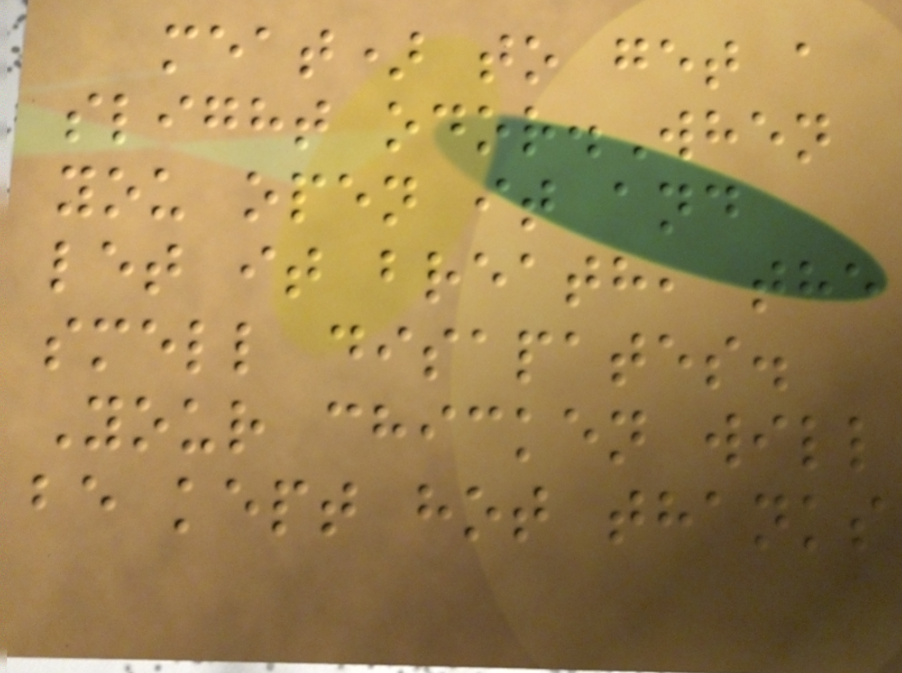meat) to get a
slight odor.When
you open it and
let it breath, the
smell disapates.
Your chicken will
be kept hot thanks
